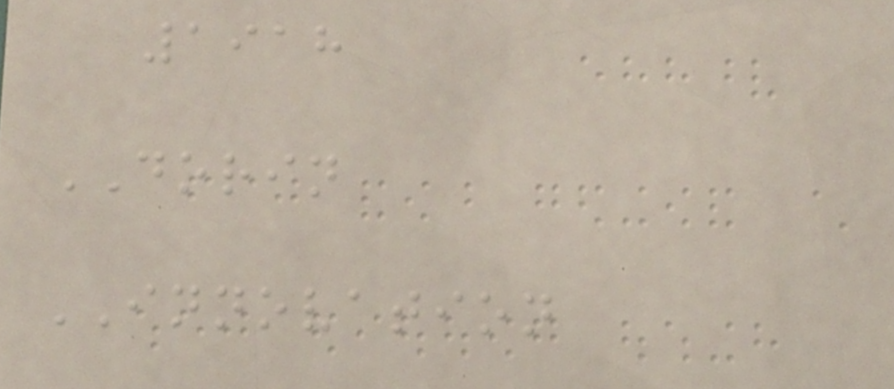1918
DORIN
INNOVATION
